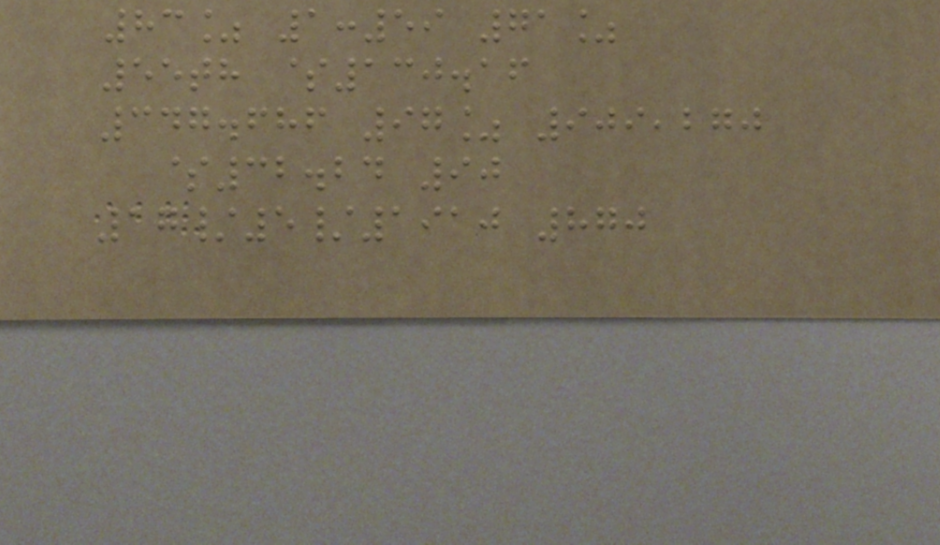83% 1:59 71%
55th $130.16
347.686 97% 909,270
$32.24 90
17/5/1910 870
